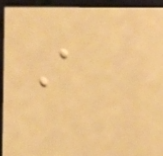A
